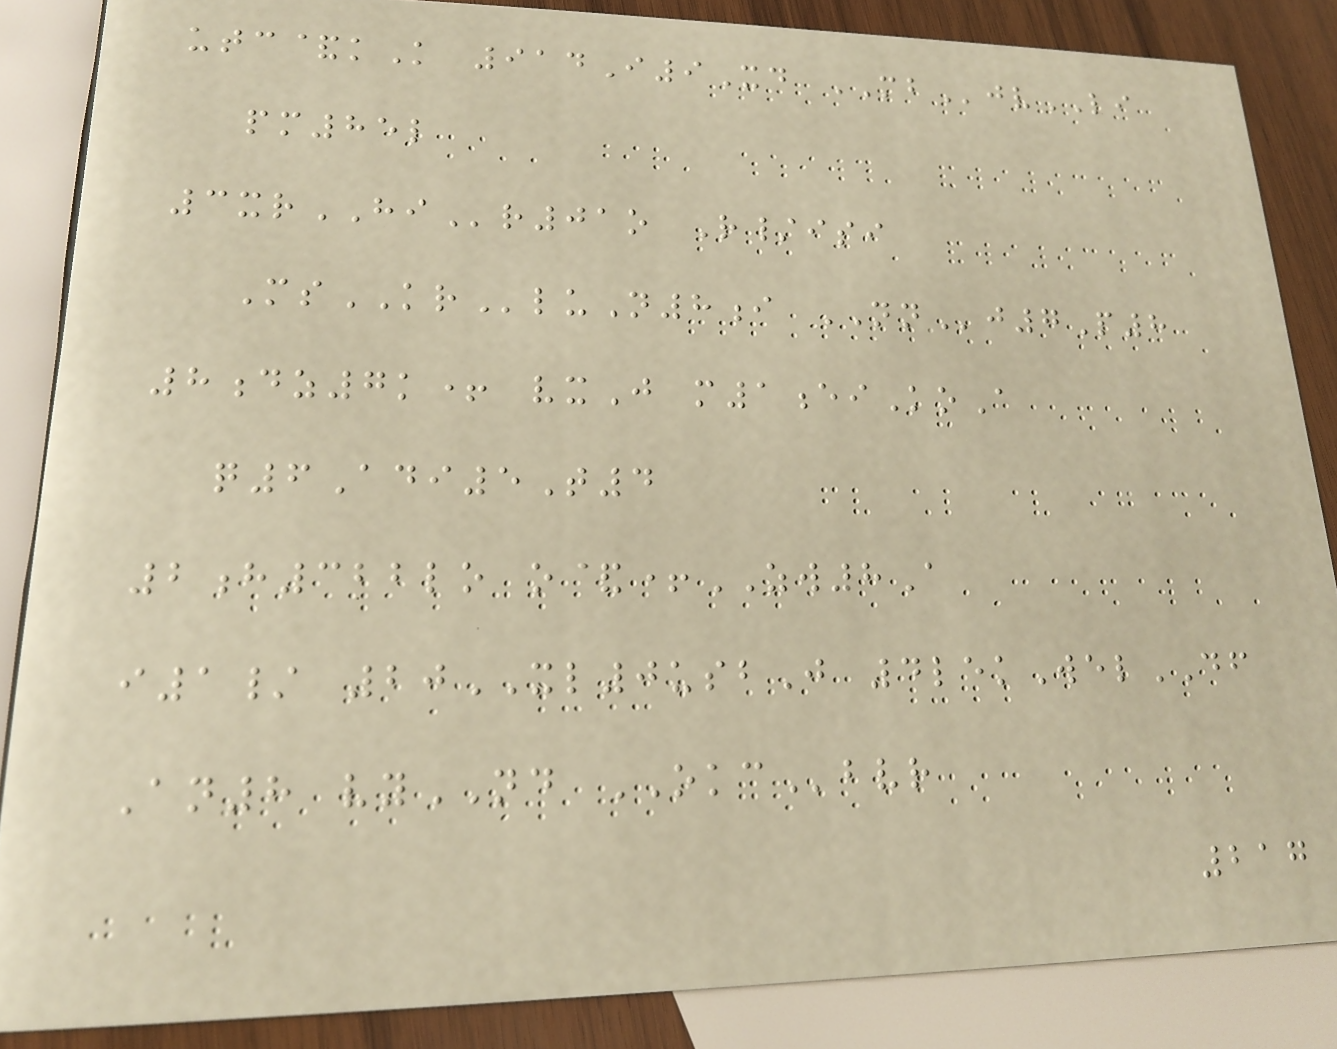utc&kK 914I9Xd MBjvLI
pm85l
3xrHIr01o R/isi
MsKRluN8i NNj7P8
8dz7k+ vxJ m1eiKoA
q6Adi5T4
2h322lo o&+ZW8A
i1/ 20XL0usbJ 4lekWelDF
An8 vyND OKCbvr
217
